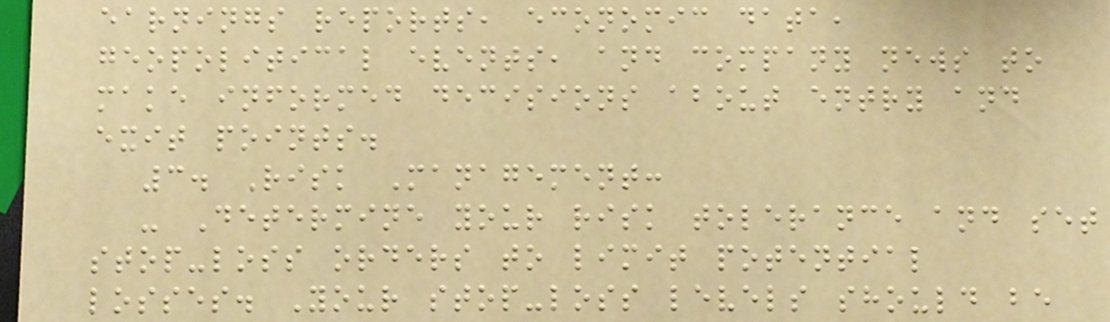earnings reports, economic data,
geopolitical events, and company news to
make informed decisions about entry and
exit points.
3. Risk Management:
- Determine your risk tolerance and set
stop-loss orders to limit potential
losses. Your stop-loss levels should be
